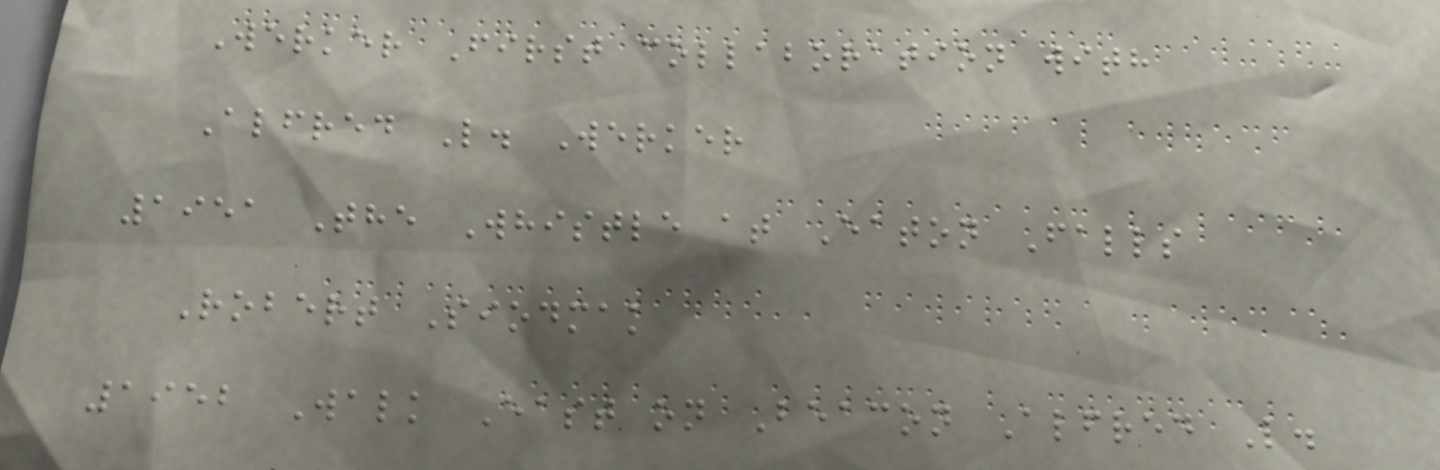Werker First collaboration with
Alfred L. Werker
1951 The Whistle at Eaton Falls
Robert Siodmak
1952 Walk East on Beacon Alfred L.
